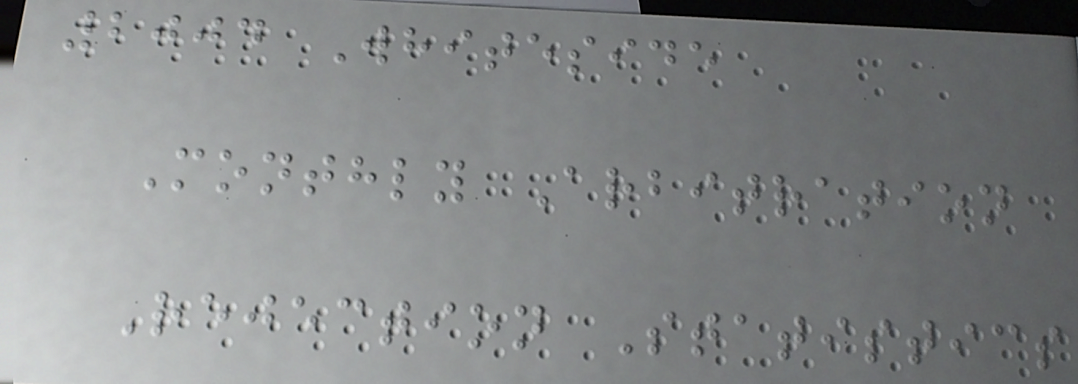2004 Whiteside
Monthly Arbitration
Rejection Statistics
